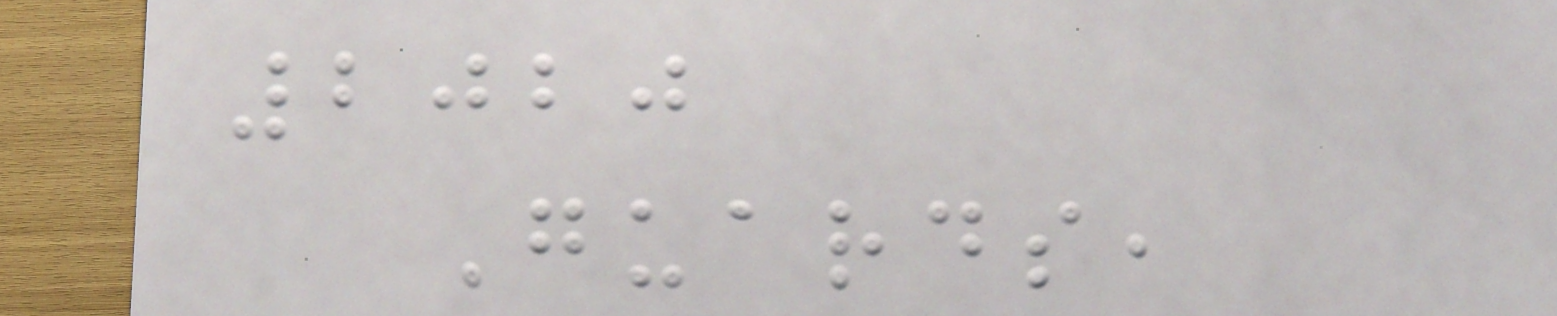2020
Guards,
